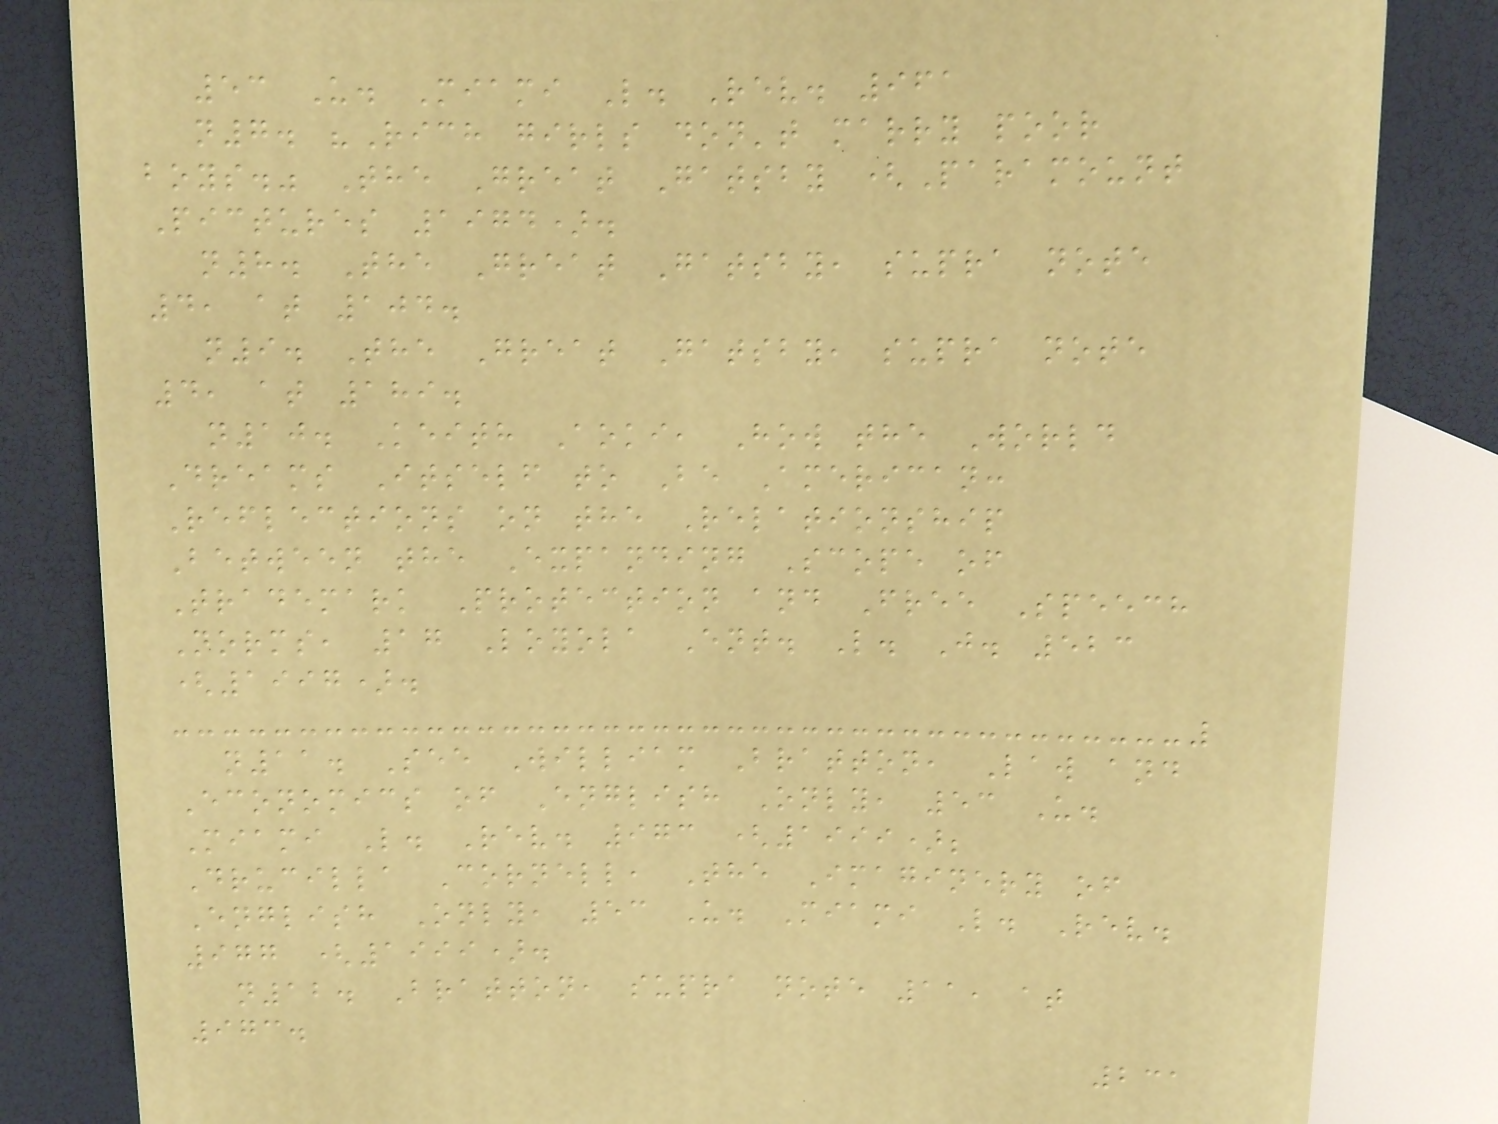53 U. Miami L. Rev. 961
n7. "Rich girls don't marry poor
boys." The Great Gatsby (Paramount
Pictures 1974).
n8. The Great Gatsby, supra note
4, at 104.
n9. The Great Gatsby, supra note
4, at 189.
n10. Keith Aoki, How the World
Dreams Itself to Be American:
Reflections on the Relationship
Between the Expanding Scope of
Trademark Protection and Free Speech
Norms, 17 Loyola Ent. L. J. 523
(1997).
n11. See William Bratton, Law and
Economics of English Only, 53 U.
Miami L. Rev. 973 (1999);
Drucilla Cornell, The Imaginery of
English Only, 53 U. Miami L. Rev.
977 (1999).
n12. Bratton, supra note 11, at
973.
231
